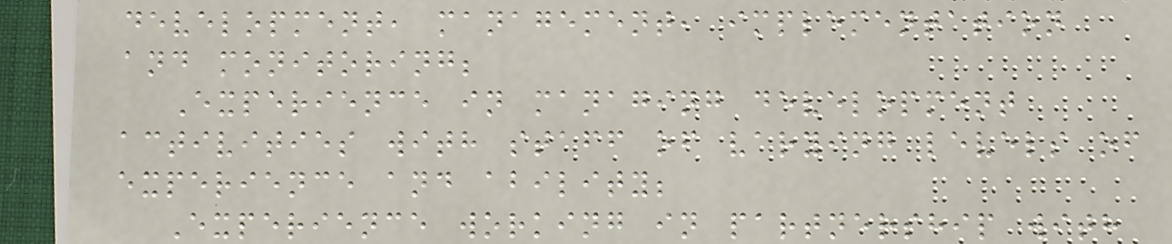development, management, implementation
and monitoring;
Experience in managing development
activities with staff of varying levels of
experience and ability;
Experience working in partnership with
